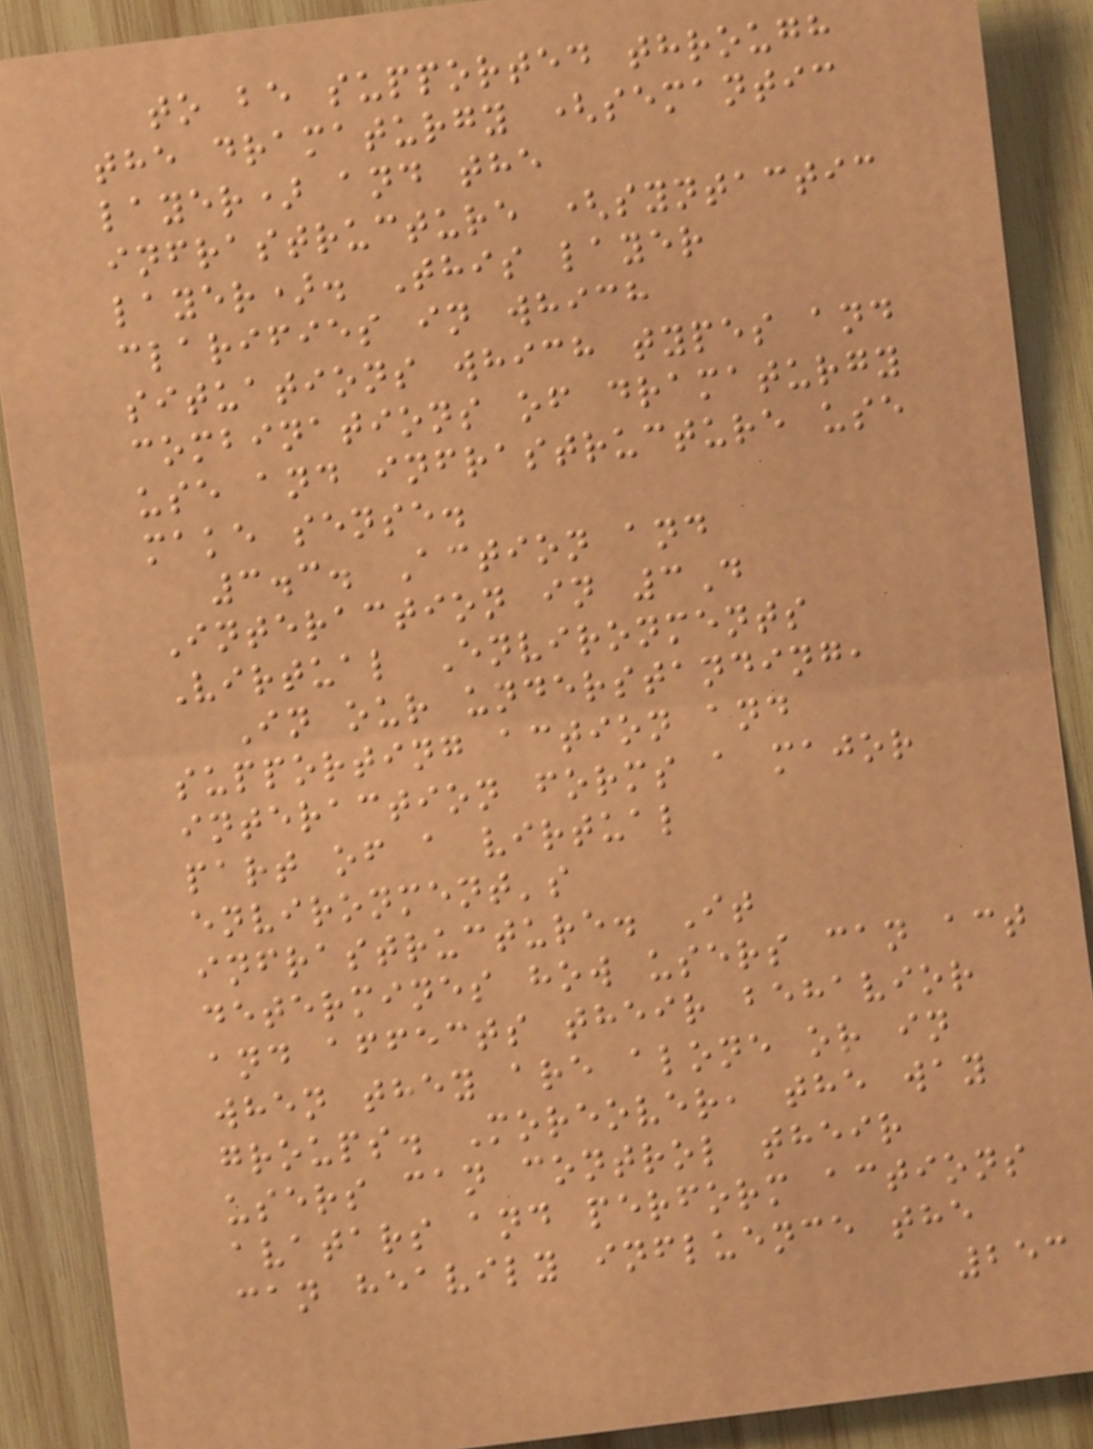to be supported through
the dramaturgy (semantic
layer) and the
infrastructure (syntactic
layer). This layer
clarifies in which
situations which types and
combinations of dramaturgy
use and infrastructure use
make sense.
3.3. Action and
Interaction in 3D
Virtual Environments
In our understanding,
supporting action and
interaction forms a major
part of a virtual
environment's
infrastructure. It
determines how users can act
and affects their behavior
when they are alone or in
groups. Moreover, the way
users can control their
avatars and perform actions
can heavily influence the
253
